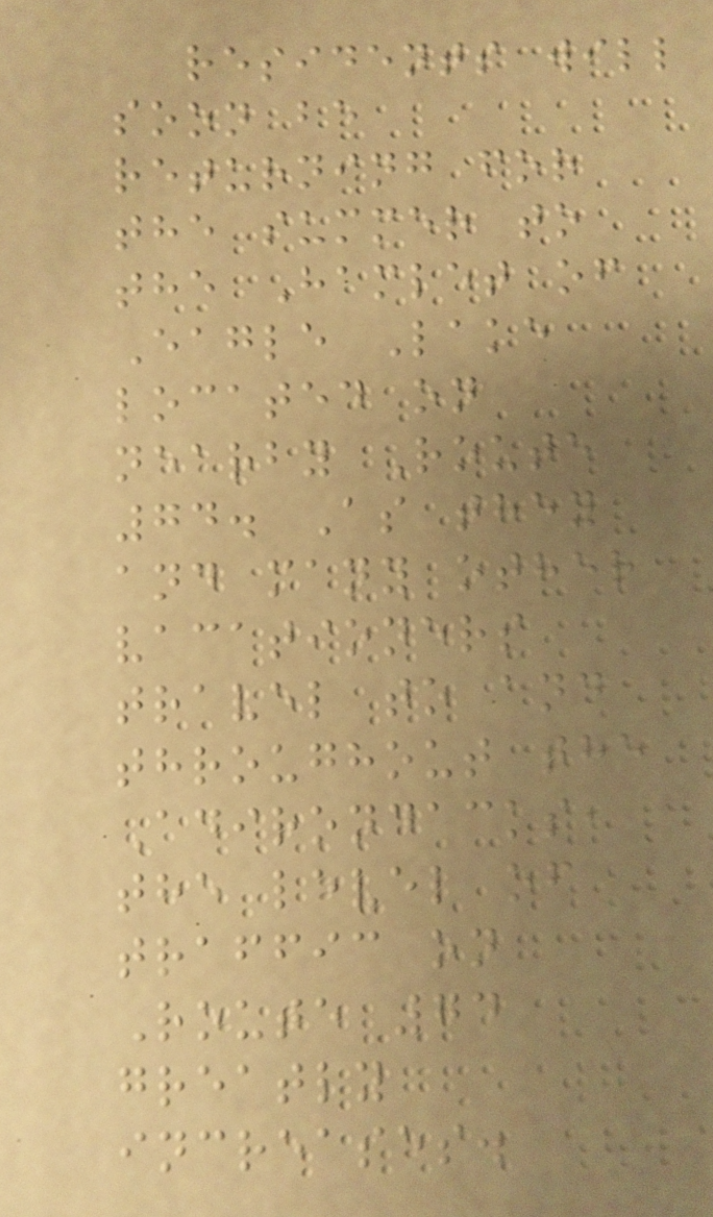residents will
soon be
returning for
the summer to
the Hamlet of
Eagle Lake
located on
nearby Route
74. As they
and many other
vacationers
travel to and
throughout the
Adirondacks,
the level of
traffic on
Route 74
greatly
increases.
